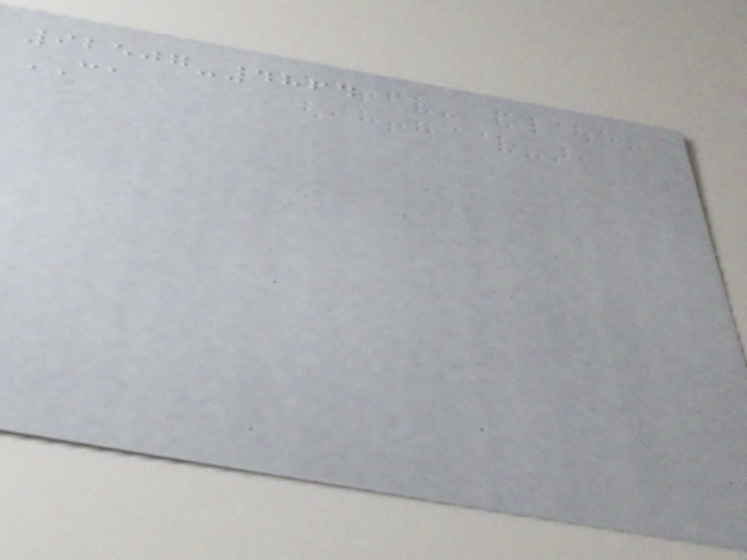92507-4864
CA
